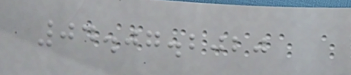04.07.2020
